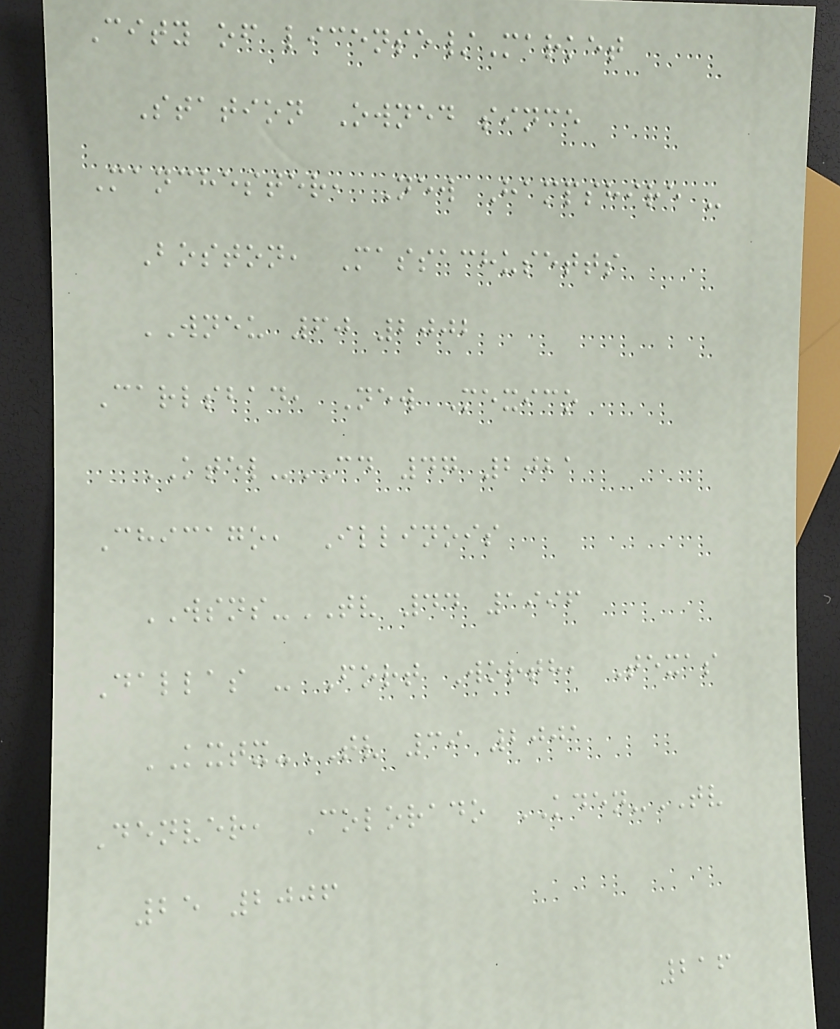City of license/Market
Station Owned since
Manchester, New Hampshire -
Boston, Massachusetts
WNEU 60 2002
Carlsbad, New Mexico
KTEL-CD 47 2021
Chicago, Illinois
WSNS-TV 44 1996
Dallas - Fort Worth, Texas
KXTX-TV 39 2001
Denver, Colorado KDEN-TV
25 2006
216
